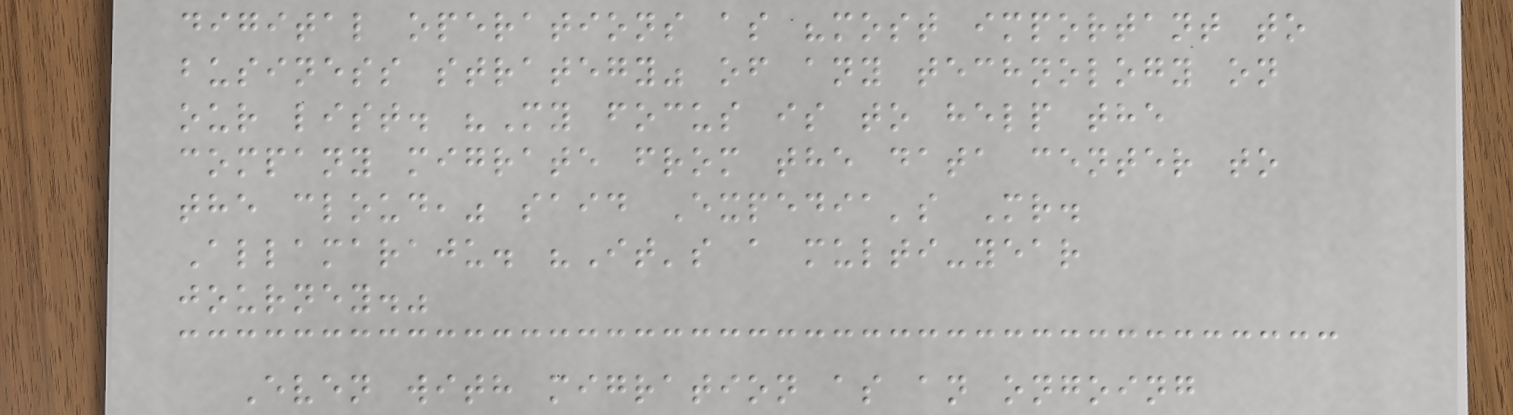digital operations as "most important to
business strategy" of any technology on
our list. "My focus is to help the
company migrate from the data center to
the cloud," said Expedia's Mr.
Allamaraju. "It's a multi-year
journey."
Even with migration as an ongoing
